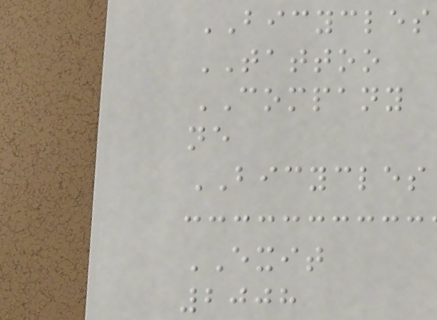BICYCLES
TATTOO
COMPANY
ne
BICYCLES
EXIT
2008
